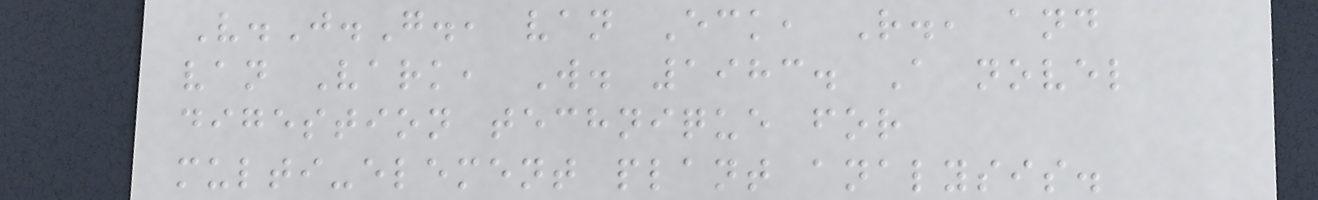V.J.G., van Eck, R., and
van Vark, W. 1983. A novel
digestion technique for
multi-element plant analysis.
